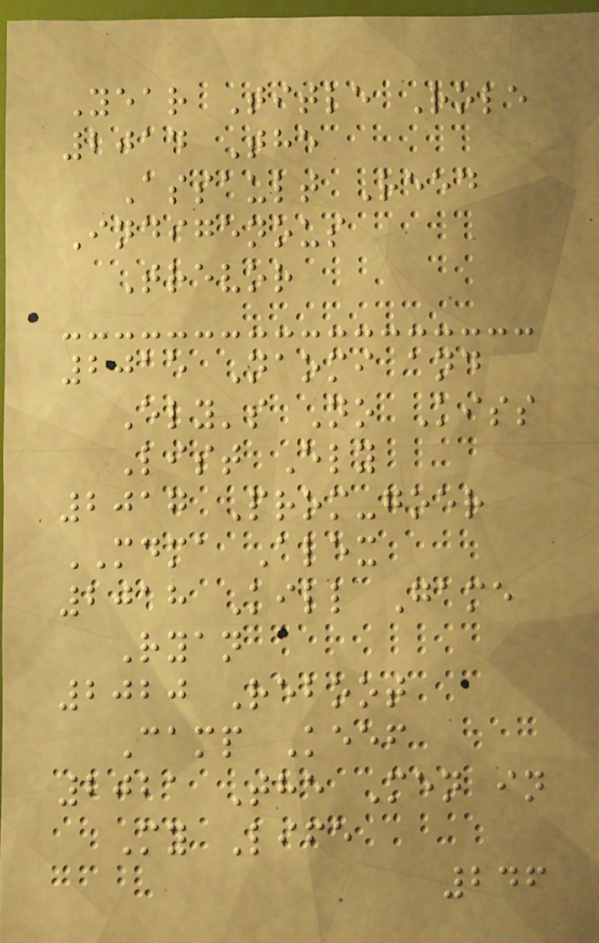Year Title Role
2014 The
Assault Reed
Indigenous
Trevor
2015 Naomi and
Ely's No Kiss
List Ely
2017 Prom-goer
MDMA Alex
2018 Kill Game
Ryan
2020 Reboot
Camp Keef
2021 The Men in
My Life
246
